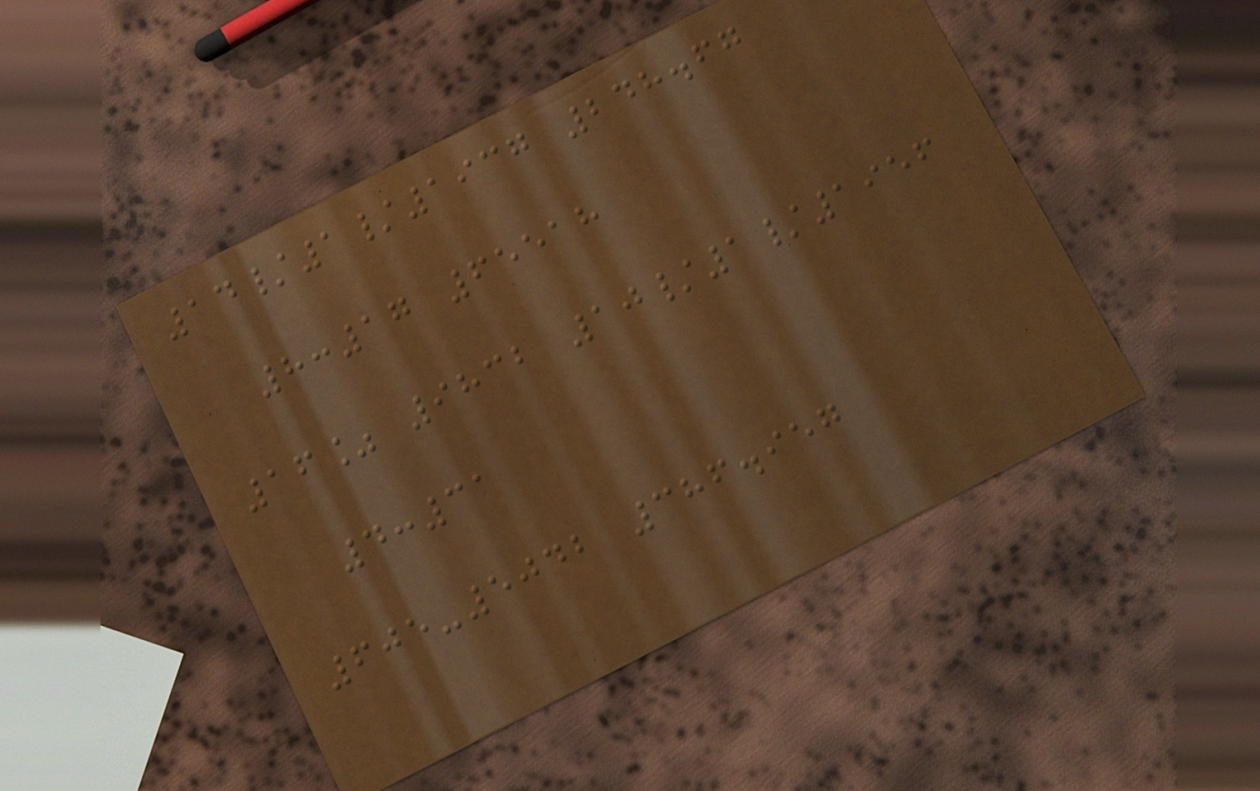14/1/1937 248.67
8:17 65518
16% 9832 10/1/1956
4:31
605-5042 386.957
